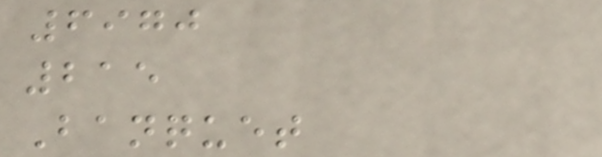6970
215
Banquet
